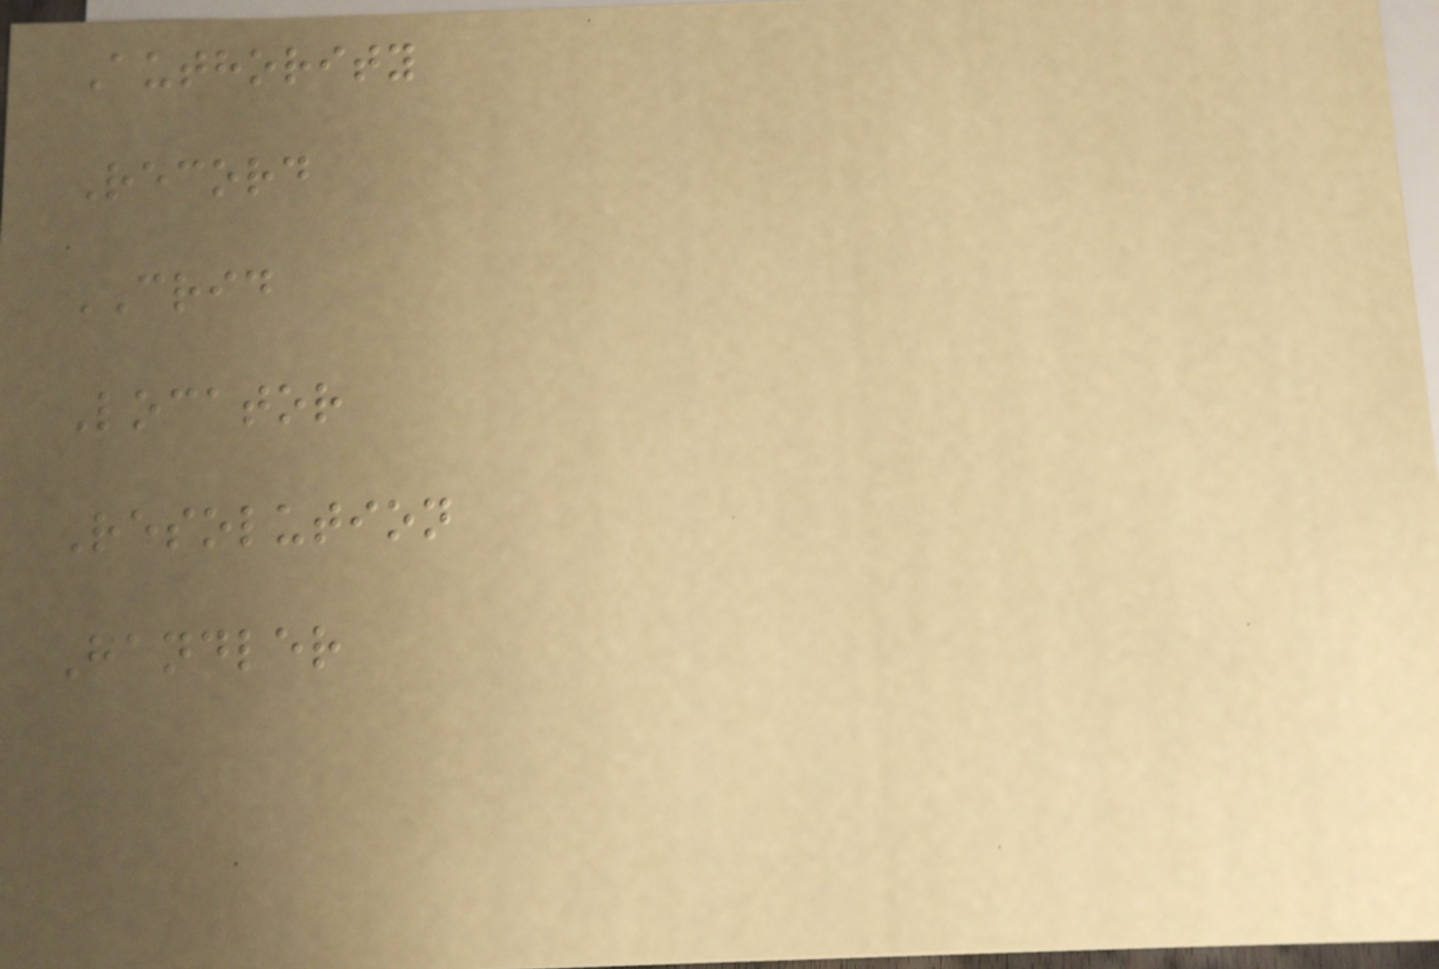Authority
Record
CRID
Locator
Resolution
Handler
